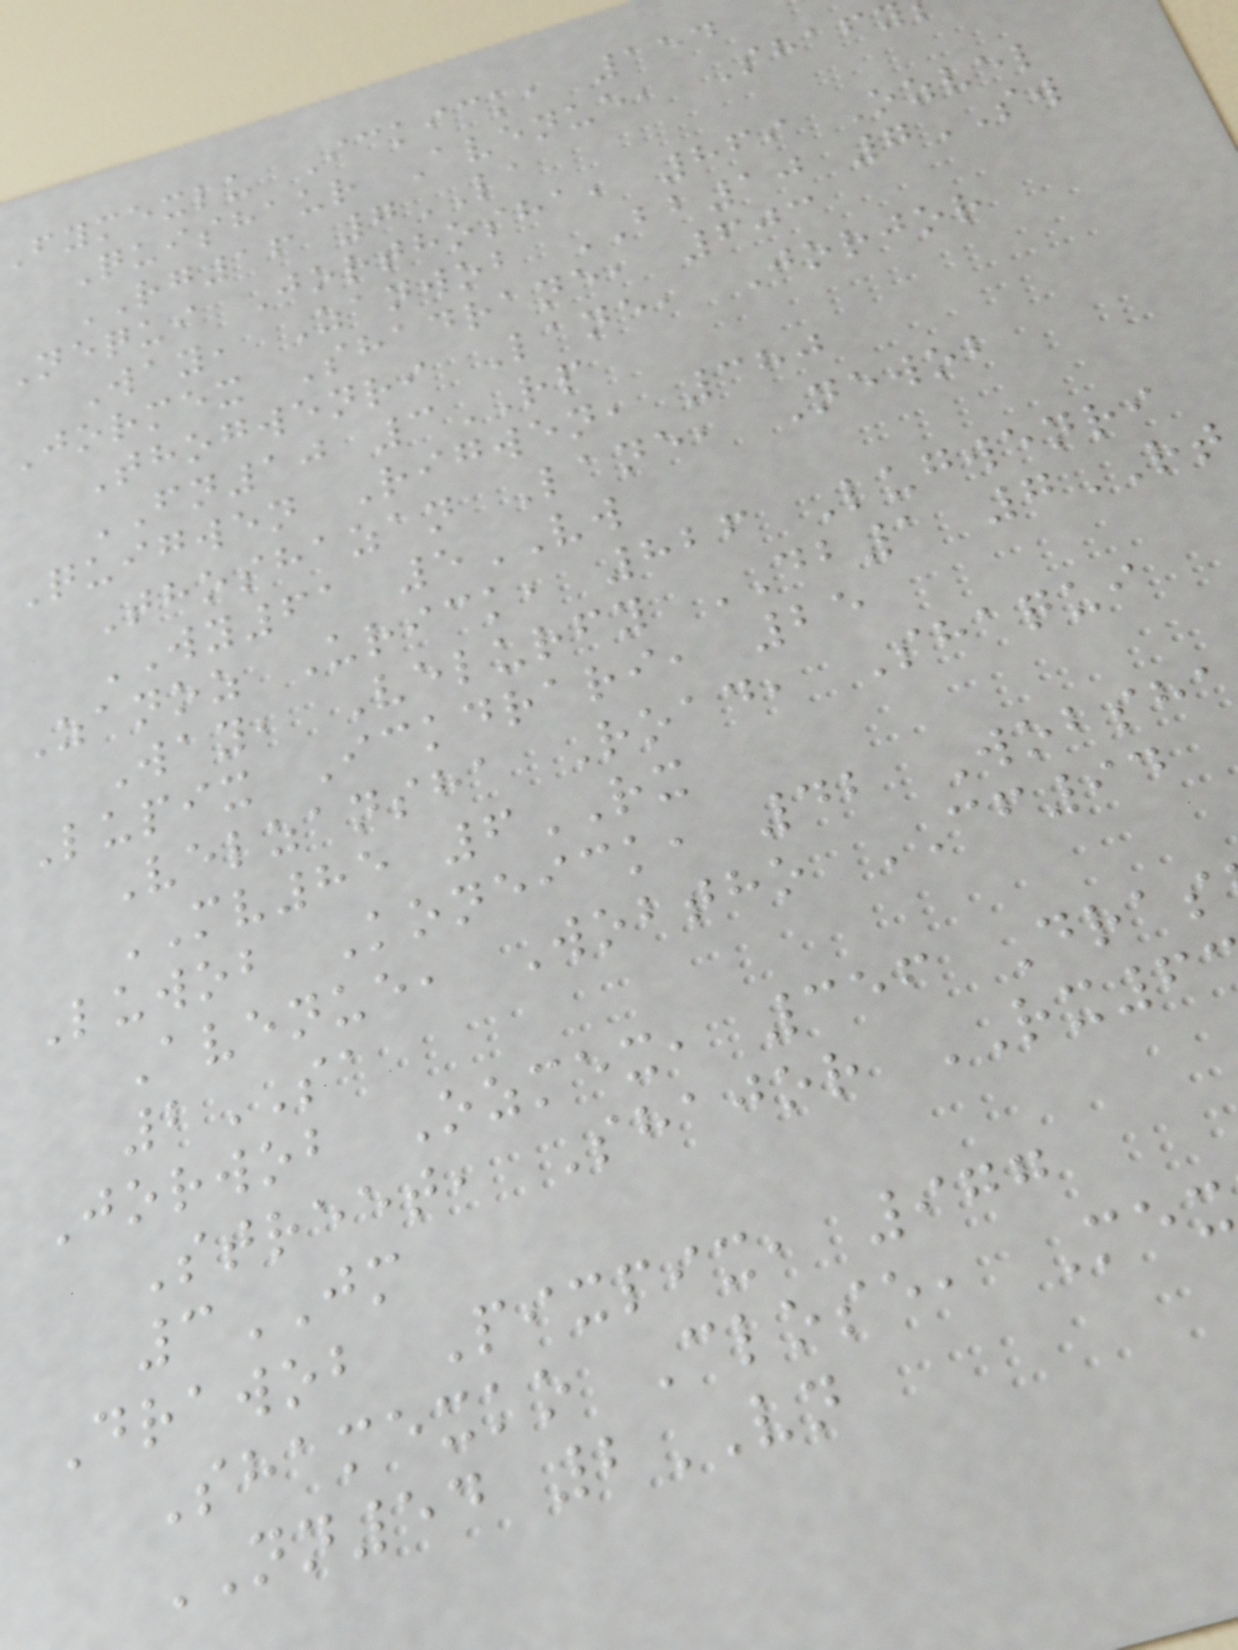fymexlu Ickick, 154
Quishaur Avenue, Shaf
RG16 7LA
Nequi Jorthosha, 869 Ozvel
Way, Zanwob BB10 7SW
Jormex Shadrane, 603
Thogwenri Lane, Jorjor
FN10 3RP
Quigwen Rigwen, 380
Thoshazan Lane, Newob
WY61 5VW
Zanoz Urick, 826 Lugwenri
Way, Velurfy DB1 7RT
Lupix Ickdrari, 25
Velzansha Road, Shaqui
MV85 6RX
Luwob Koneick, 42 Wobsha
Avenue, Wobtho CF94
2SA
Jorwob Ozmex, 356 Dras
Street, Shajor RX6
3JM
Drawob Pixpix, 977
Shamexko Close, Mex
NN54 2VN
